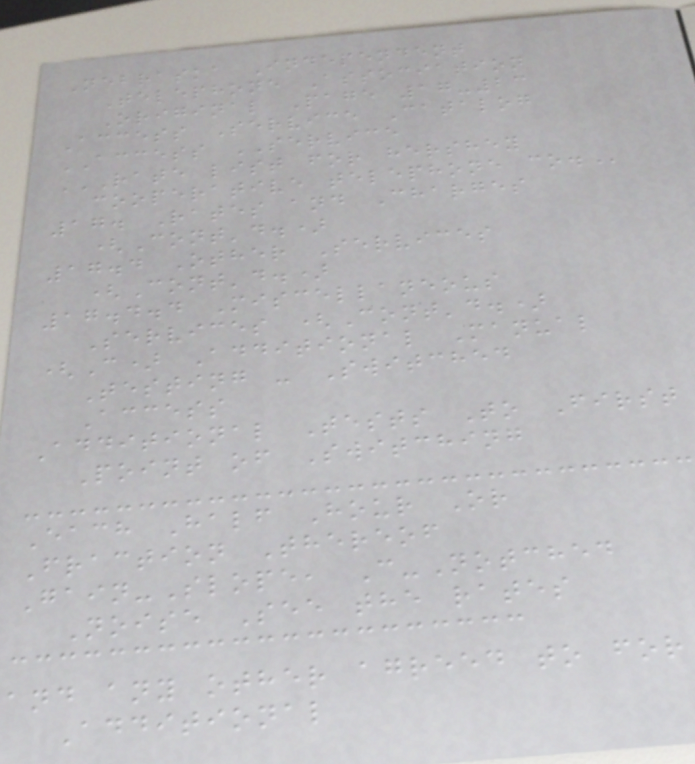Nebraska Independent
Telephone Association
Original Page 17-23
Access Service Catalog
ACCESS SERVICE
RATE LIST FOR HERSHEY
COOPERATIVE TELEPHONE CO.
17. Rates and Charges
(Cont'd.)
17.4 Other Services
(Cont'd.)
17.4.4 Miscellaneous
Services (Cont'd.)
(C) Additional Manual
Testing - Switched
Access
Additional Tests To First
Point of Switching
Each Half Hour Or
Fraction Thereof
Gain-Slope, C-Notched
Noise See the rates
and any other agreed to for
Additional
